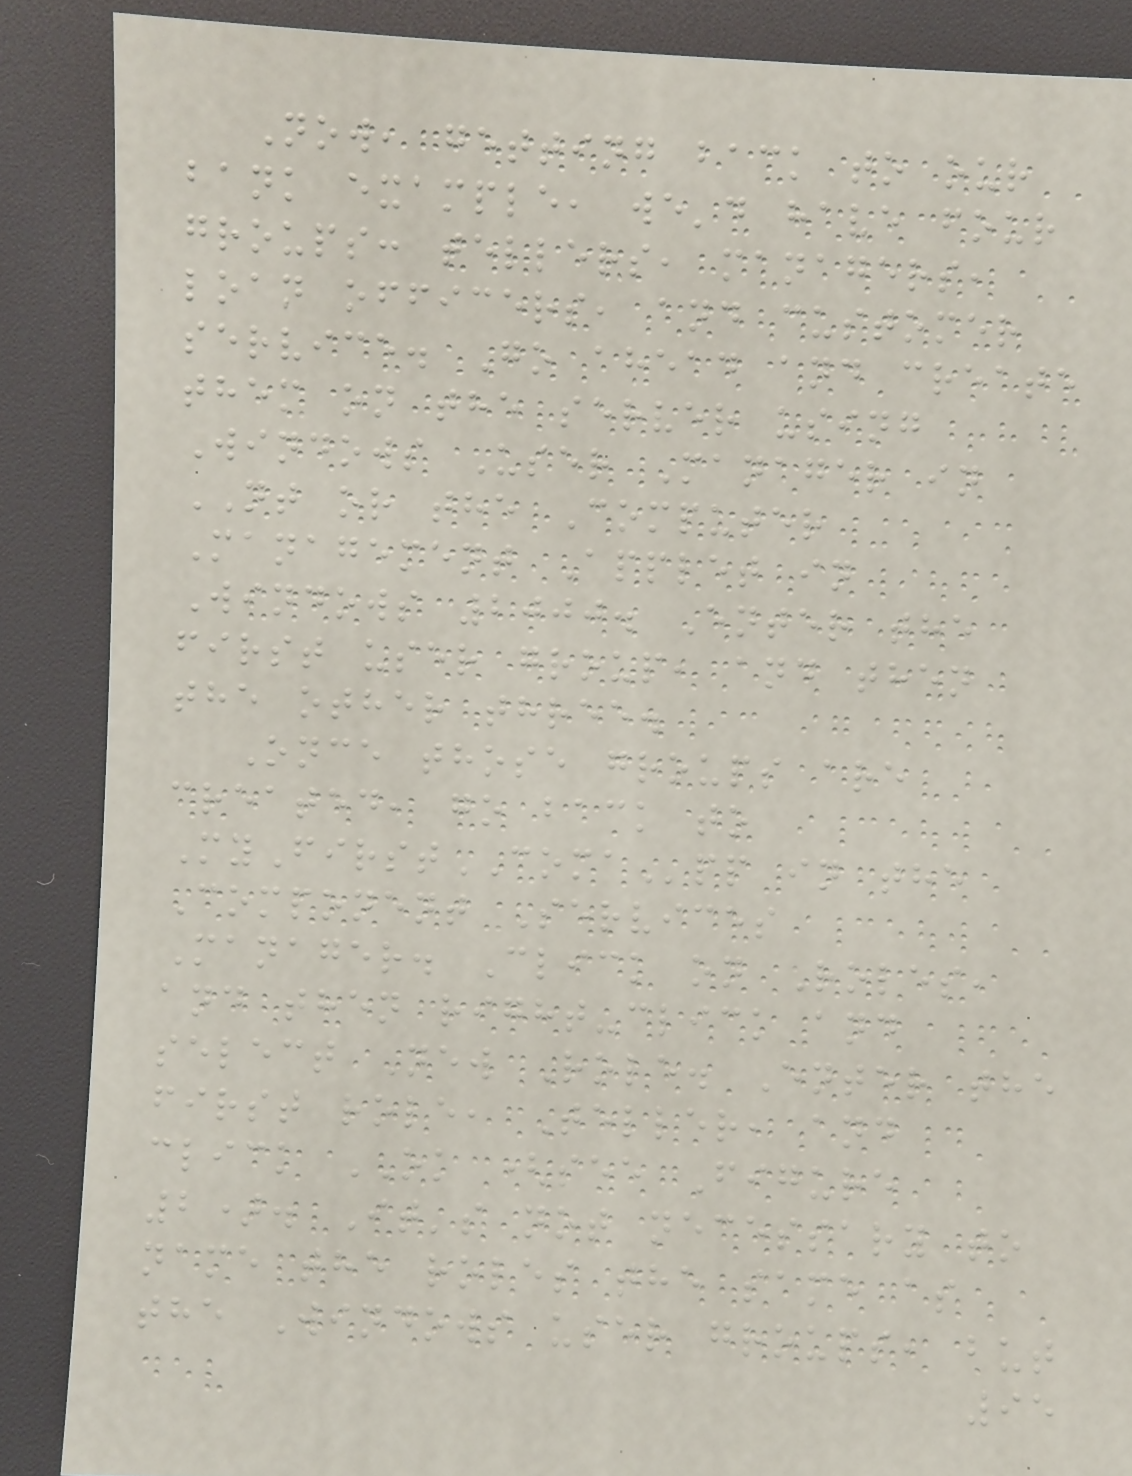Now, getting back to our
bank example, we'd have four
groups: tellers, managers,
loan officers, and customer
service. Go ahead and create
them on the server using
Windows User Manager in
NT or the Computer
Management Applet in
Windows 2000. Enter the
first user group, and then
the other three.
Once those groups are
created, go back to
MyFirstCOMApp in the
Component Services
Manager. Click on Roles,
and then right-click and
select New Role. Enter the
first role, Teller, and
click OK (see Figure
2). It's not necessary to
name the roles the same as
the Windows user groups, but
95
